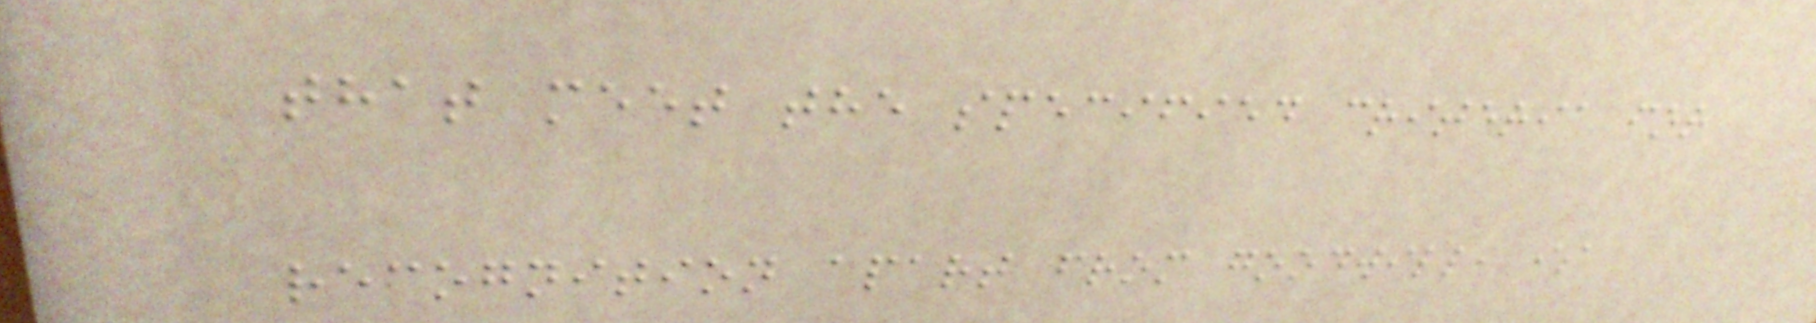that meet the specified criteria for
recognition apart from goodwill, is
